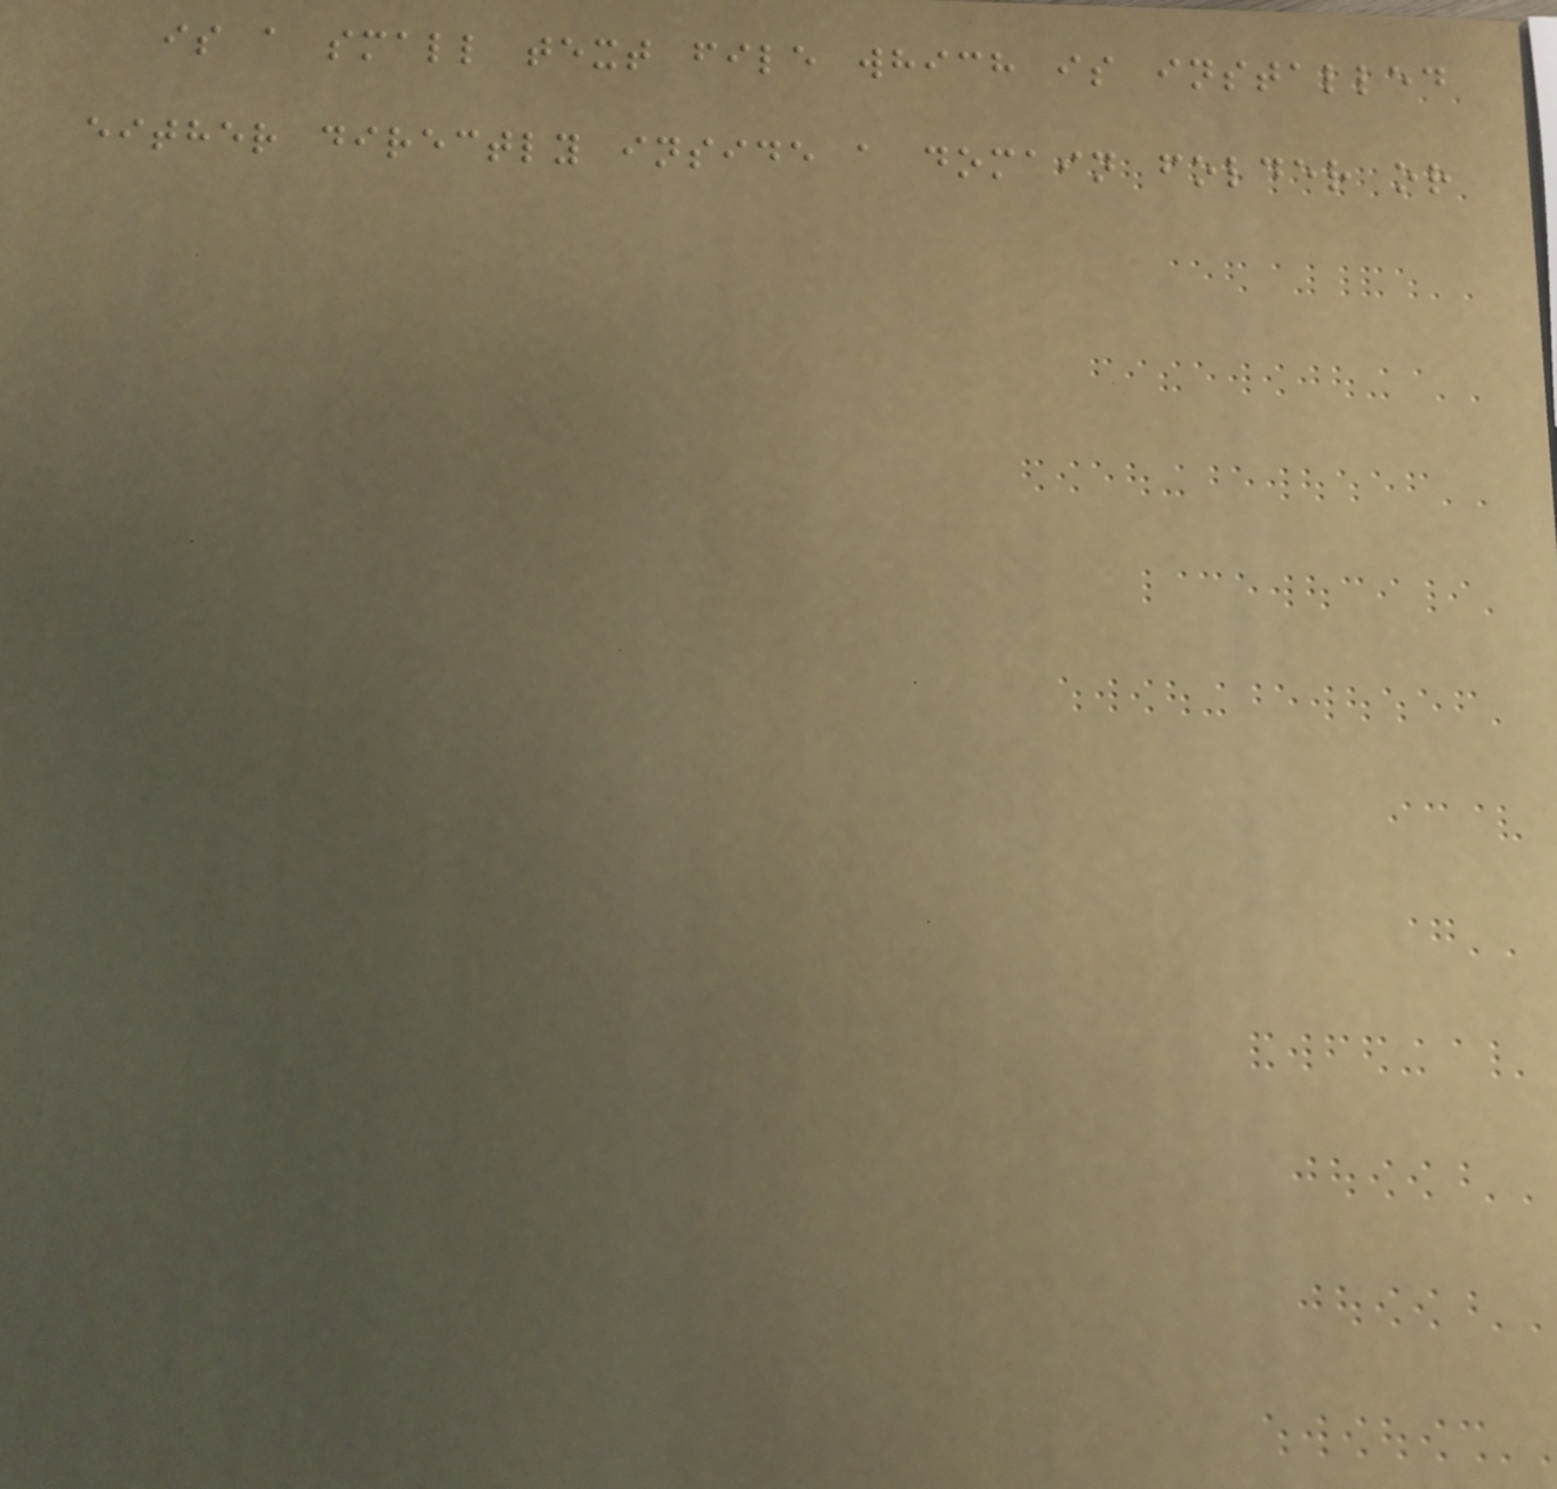is a small text file which is installed
either directly inside a domain folder or
